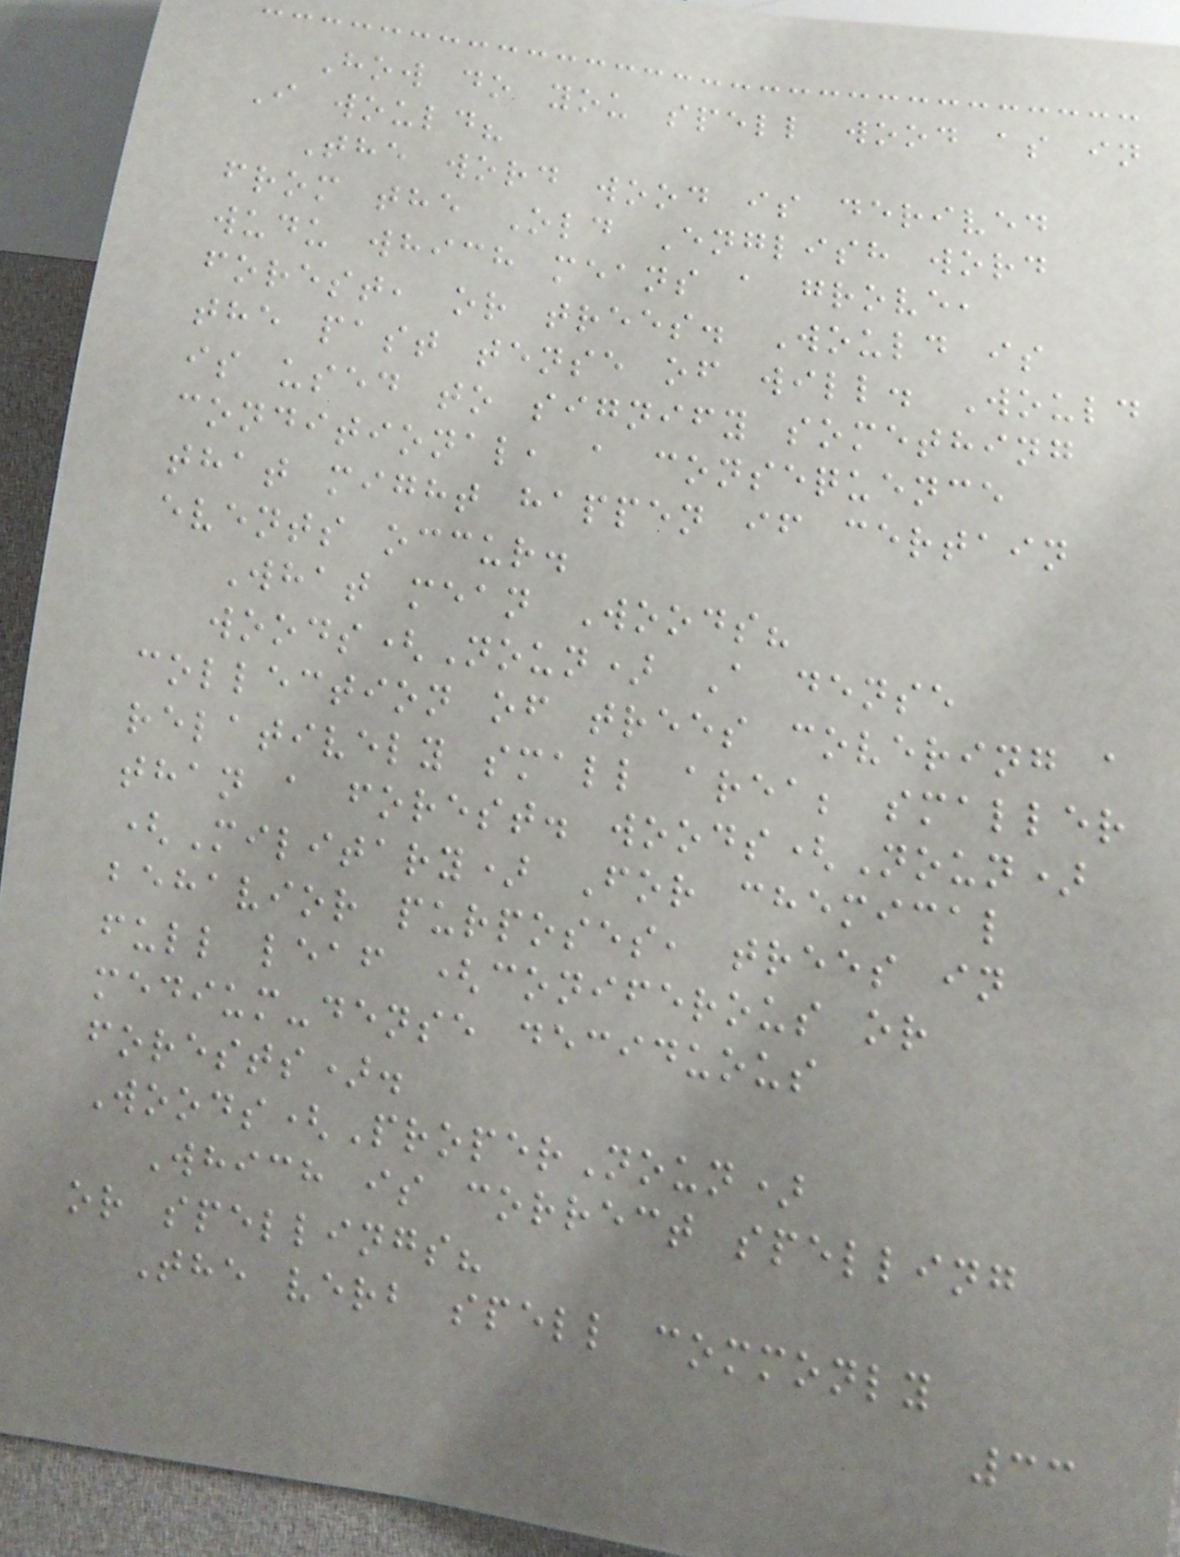How do you spell wood as in
I would?
The word wood is derived
from the Old English word
wudu which means a grove,
forest, or trees. Would is
the past tense of will. Would
is used to signify something
conditional, a consequence
that might happen if certain
events occur.
What mean Woods?
woods(Noun) A dense
collection of trees covering a
relatively small area; smaller
than a forest. woods(Noun)
(Military) For chemical
behavior purposes, trees in
full leaf (coniferous or
medium-dense deciduous
forests).
Woods(ProperNoun)
Which is correct spelling
or spellings?
The verb spell commonly
33
